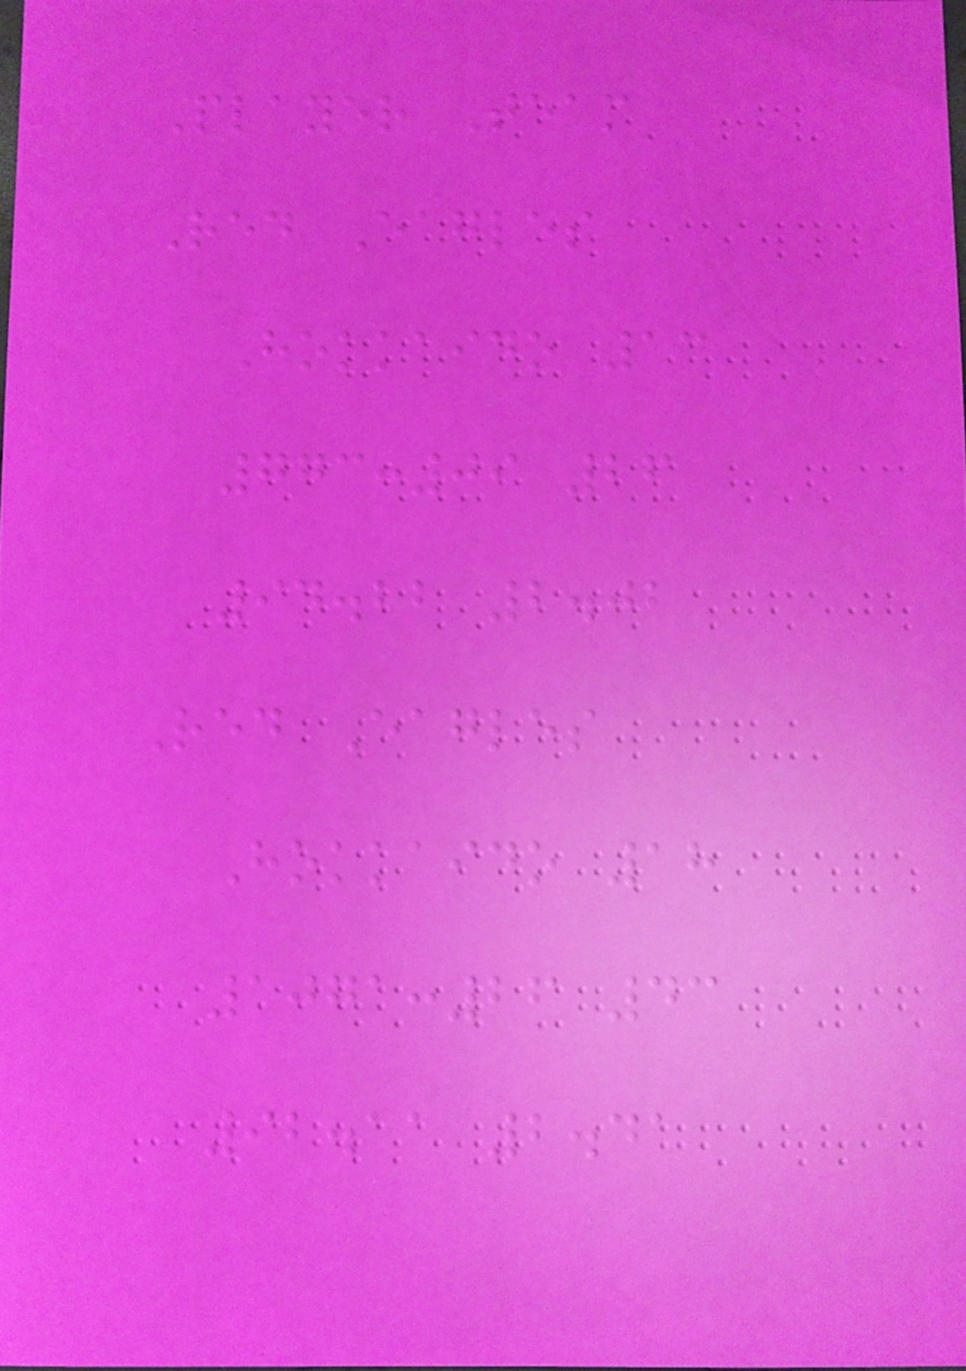Player Team
Red Eagles
Hokkaido 13
773:09 26
94.22 2.02
Red Eagles
Hokkaido 18
1071:26 43
92.11 2.41
